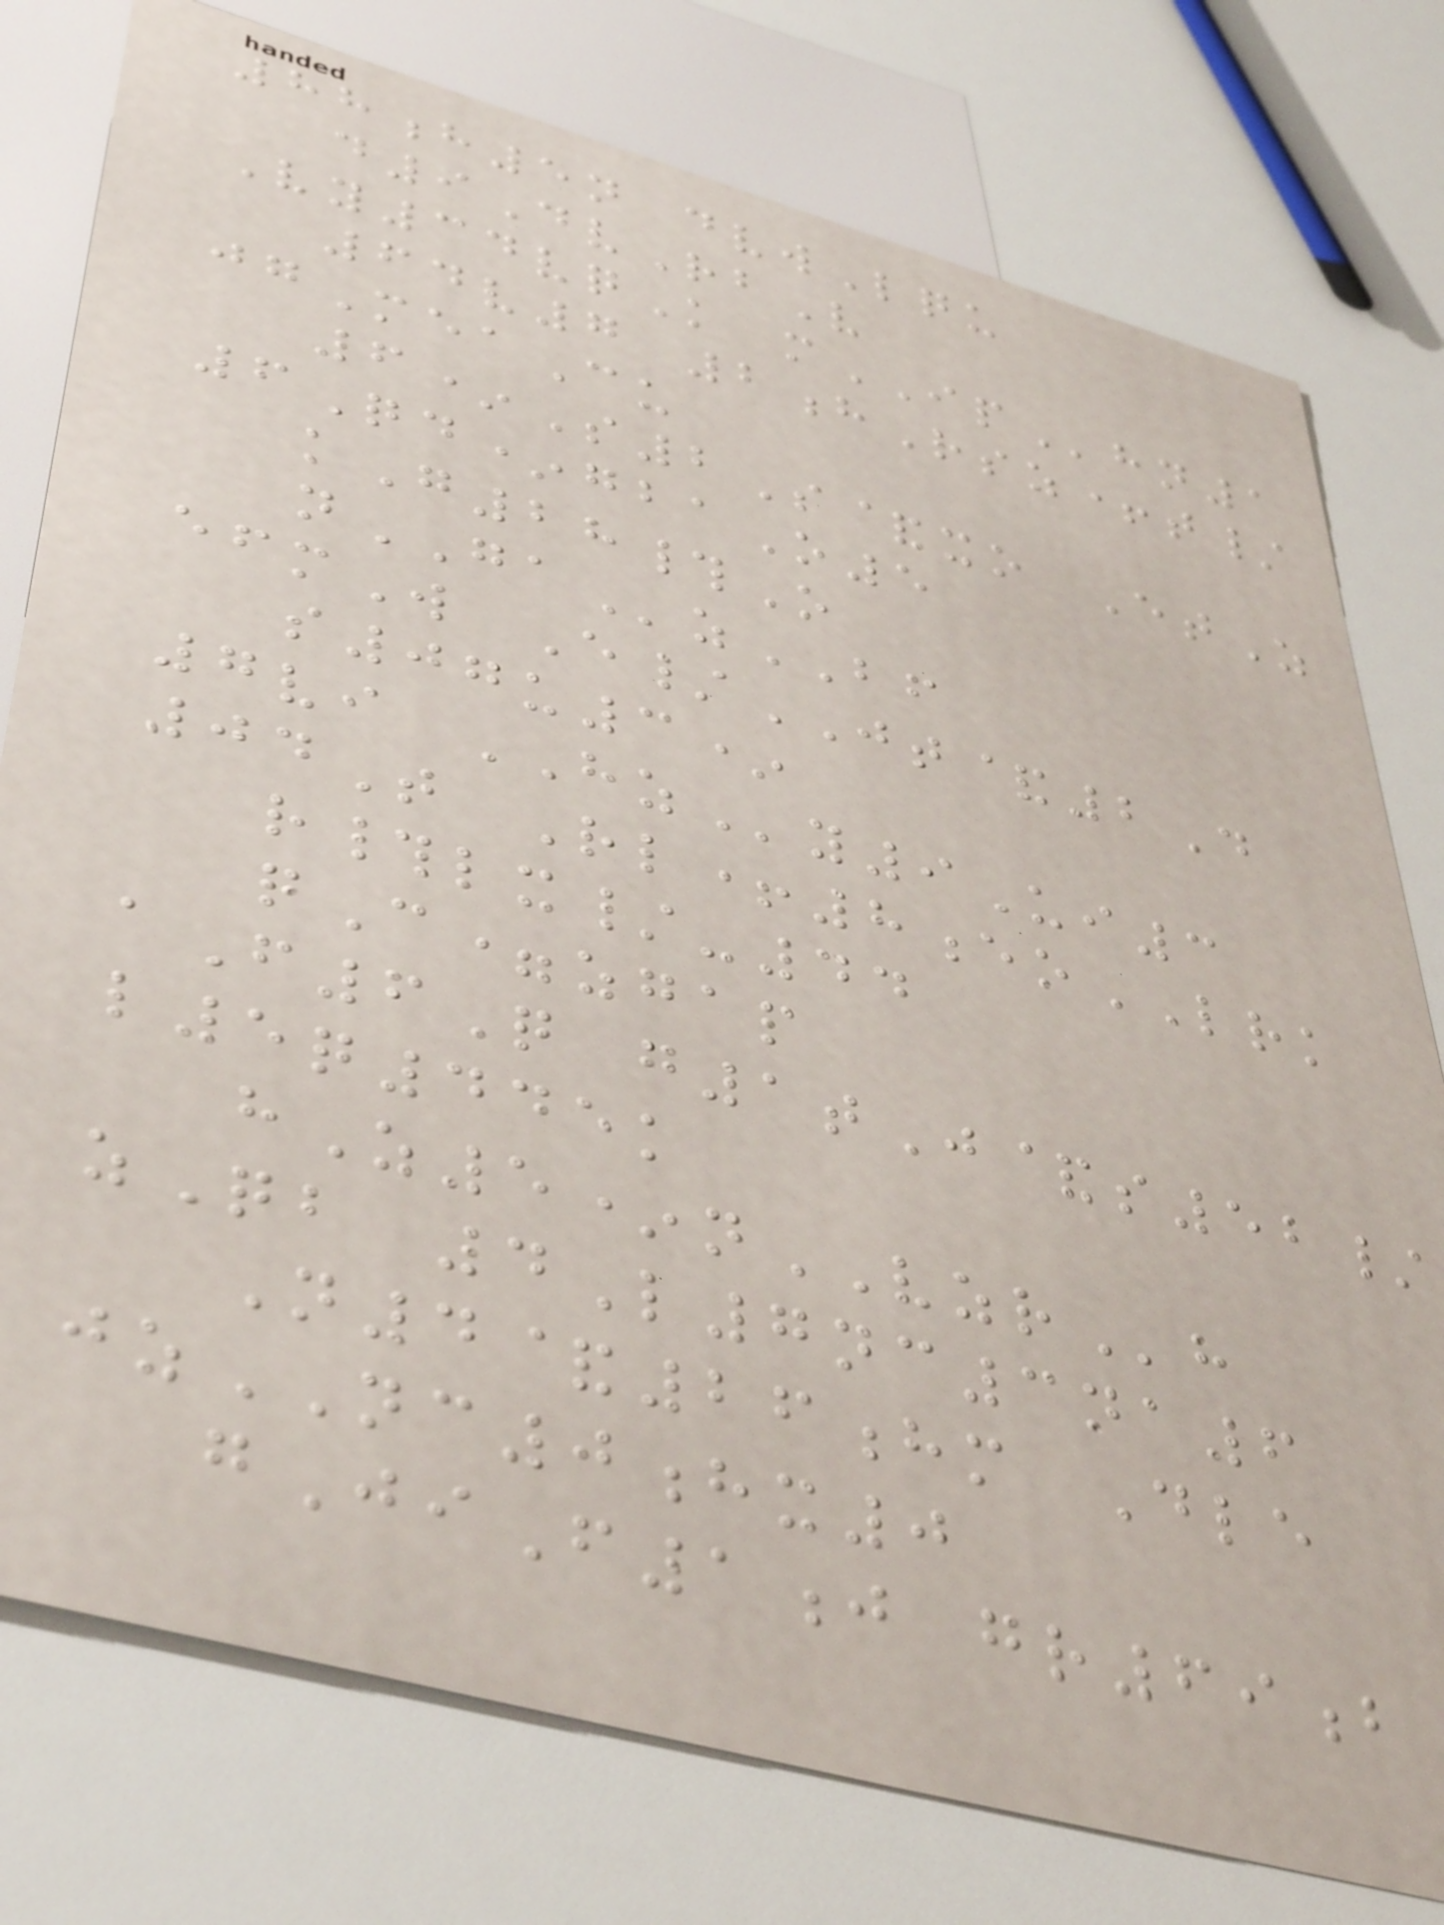88h5n dvwLqu
d9DvRbV
Vy34vqK mIPhn1
64v7 2hRsz+t/
jgMeaCu
6*S2S&xo EtZ
6Qd*gbaO5
kG28#O
nGAzBF
efmW E/JT&2D
s07u3*
7vi HZy9Ui3
04T Rl+8eoLRK
r#lx/-44
qC=zgap
aF6Q g1tJ&s52/
l5q445k
hZ5*nVZRh
zQb 4L7nc3na6
N4&26hm Dle
jzNC0hx0
gJiF1j gr69b
